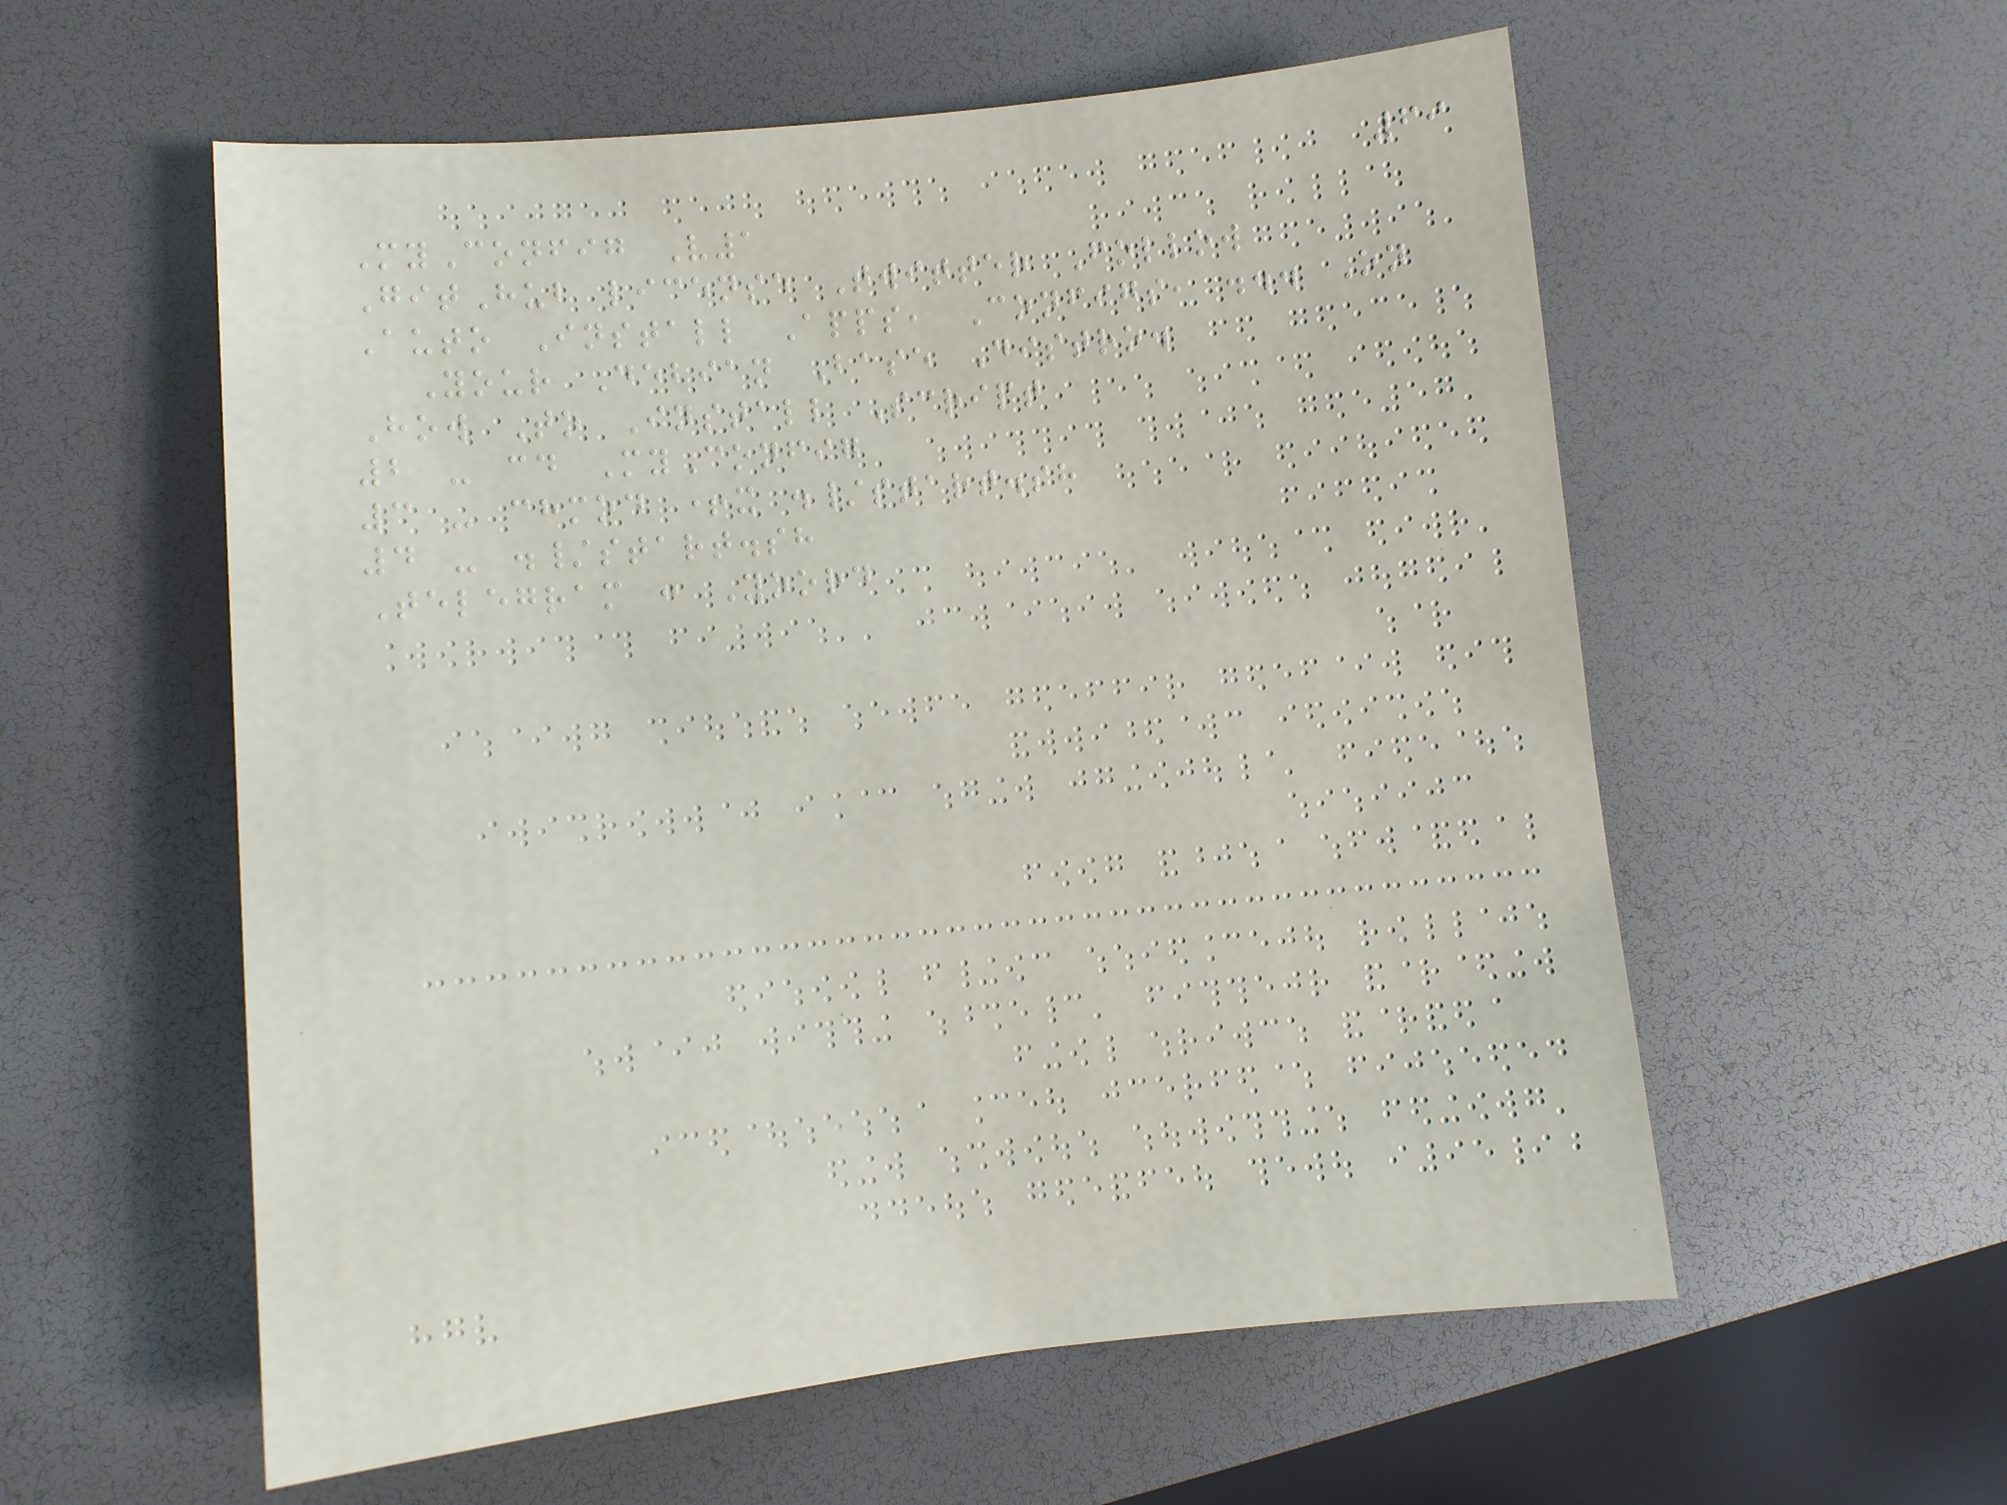69
MyConfig V1
GitHub license Twitter Follow
Auto Install Apps, Configs, ... On
Your Debian Base Distro.
How To Install Script
2 - cd MyConfig
3 - chmod +x ./start.sh
4 - ./start.sh
Telegram : Yoord
